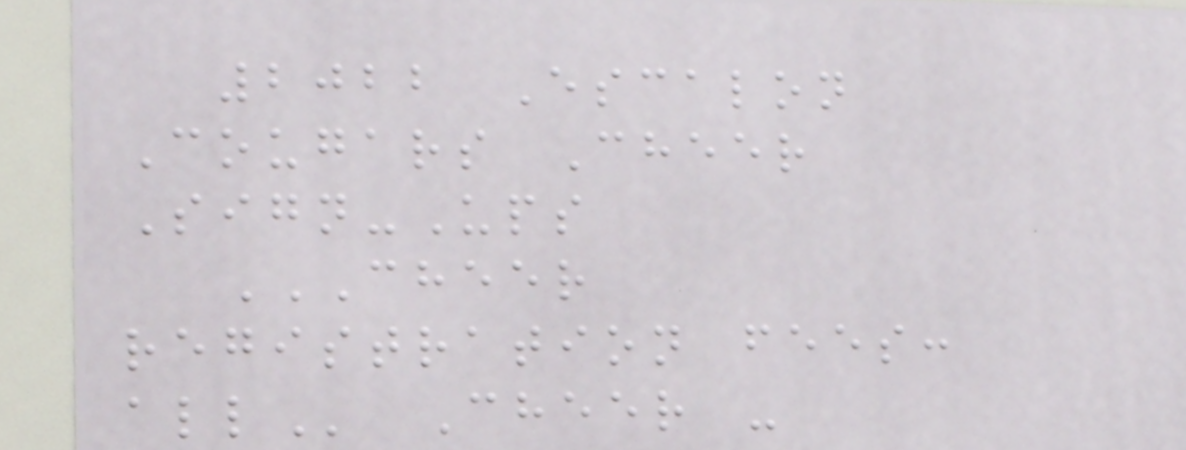2022 Escalon
Cougars Cheer
Sign-Ups
CHEER
REGISTRATION FEES:
ALL Cheer -
